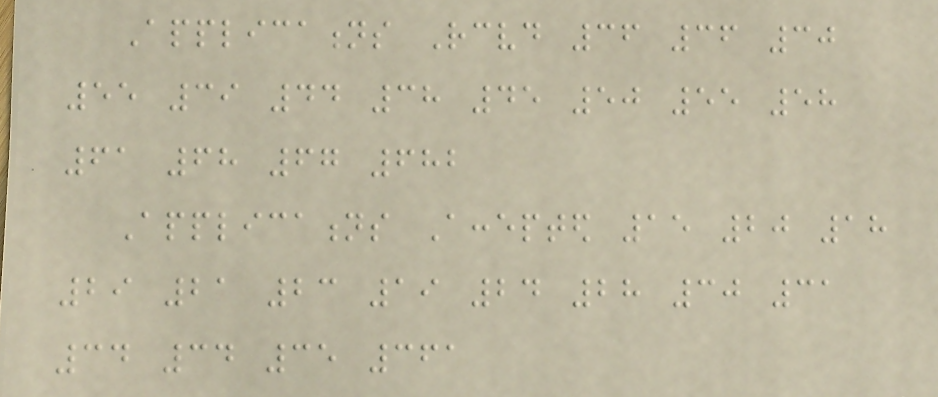Applications Received 36 36 30
55 39 44 38 45 50 55 58
61 68 67 682
Applications Accepted 15 20 18
29 21 23 19 24 28 30 31
34 34 35 361
